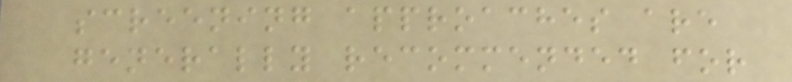screening approaches are
generally recommended for
